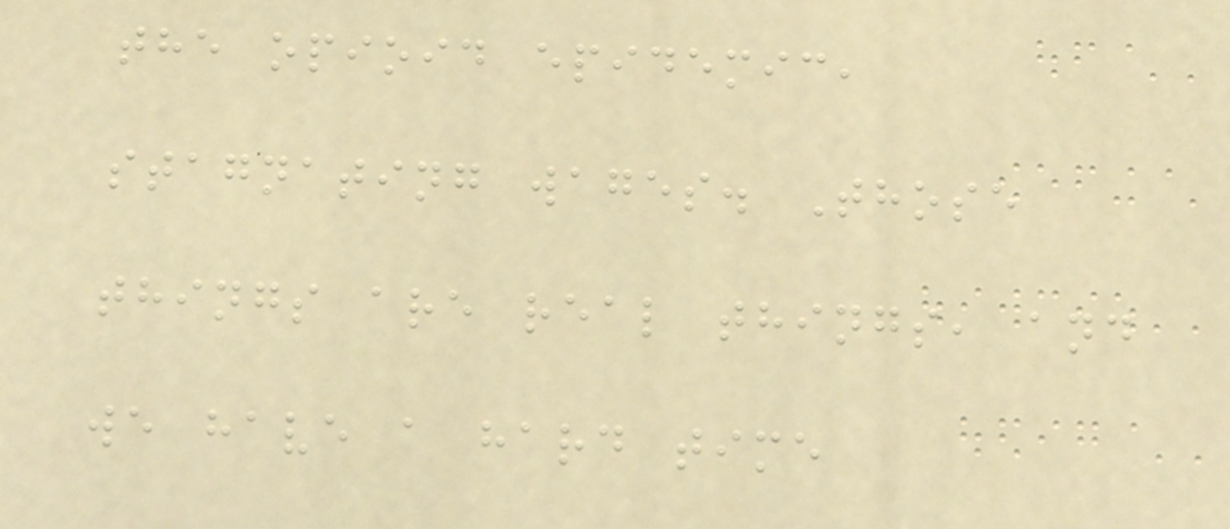the opioid epidemic,
stagnating wages. Those
things are real things, and
we have a hard time
